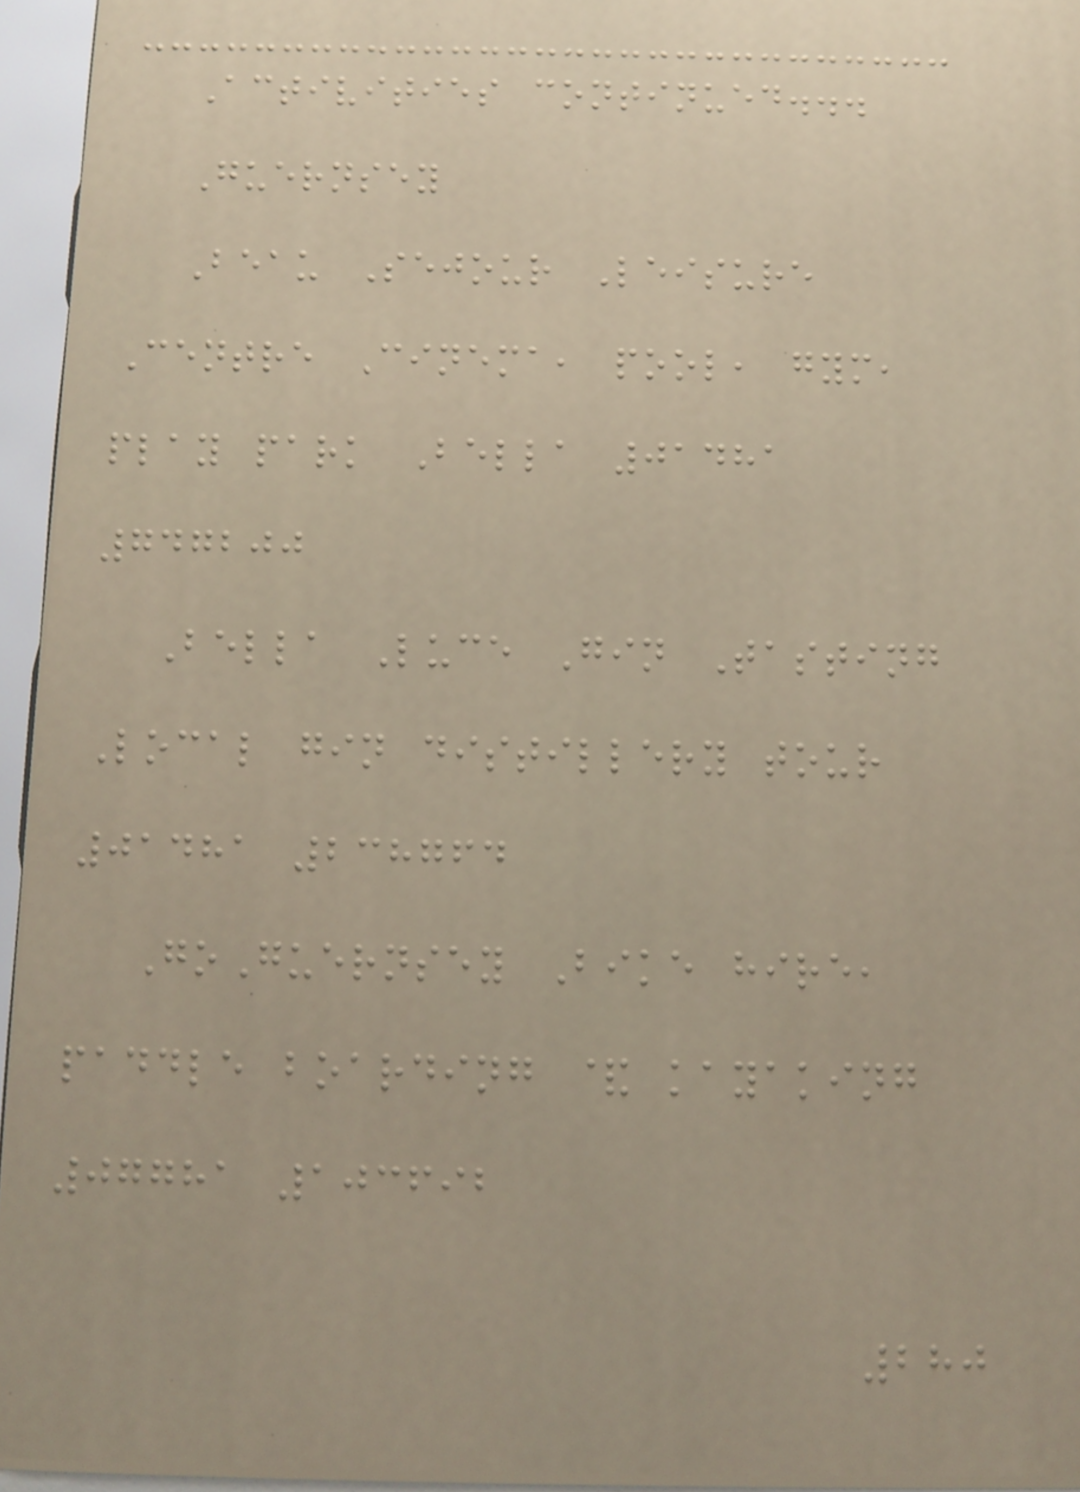Activities continued...
Guernsey
Beau Sejour Leisure
Centre Cinema, pool, gym,
play park Bella 01481
747200
Bella Luce Gin Tasting
Local gin distillery tour
01481 238764
GoGuernsey Bike hire,
paddle boarding & kayaking
07781 103692
280
